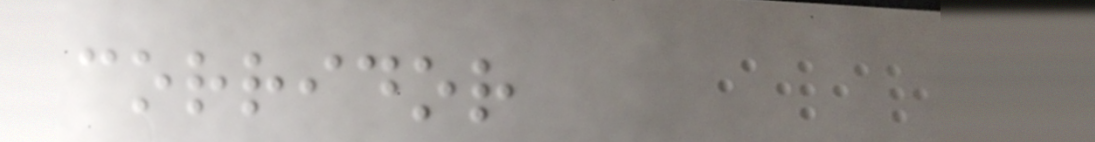corridor
